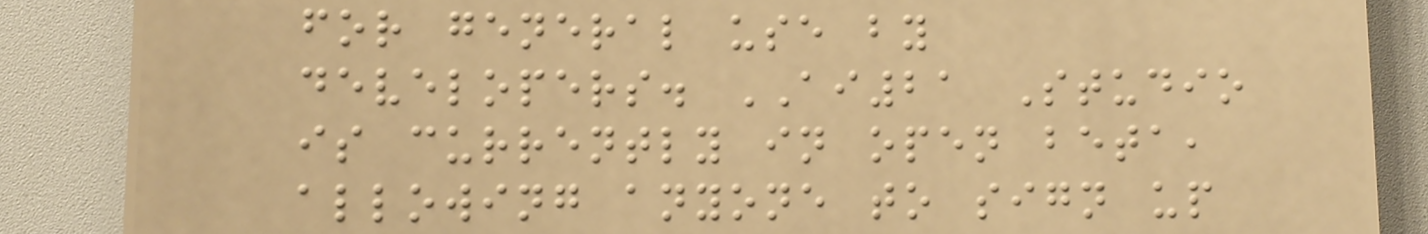for general use by
developers. AI21 Studio
is currently in open beta,
allowing anyone to sign up
